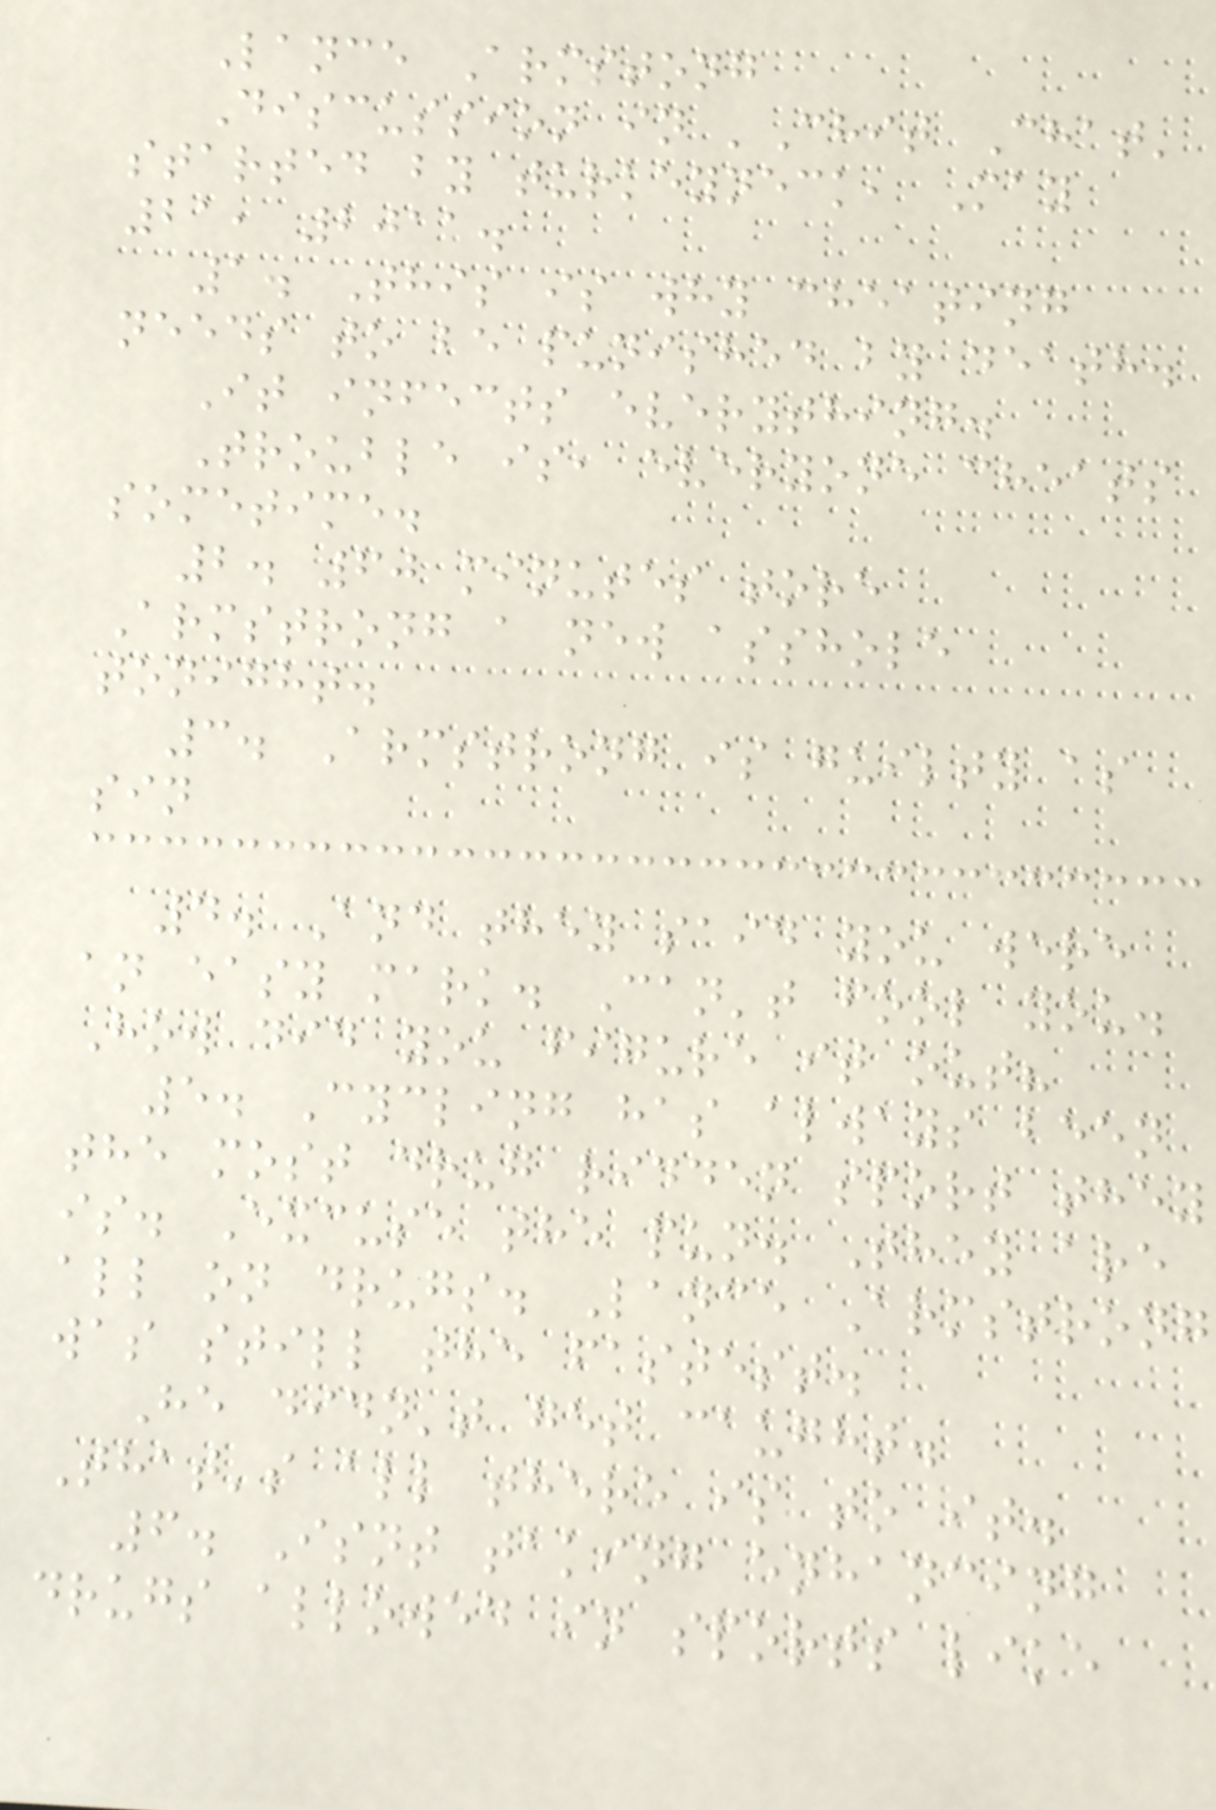Lance Armstong
Discussion in 'Chit Chat'
started by turkeyneck, May
21, 2011.
1. This is why cheating
needs to be punished by death.
It infects everything.
Trouble is, everyone cheats
sometime.
2. 60 minutes tore
Armstrong a new asshole
tonight.
3. Armstrong is guilty as
sin
4. And they said you were
an easy mark. Can't fool you.
How did you figure it out?
5. Cycling has always been
the most drug ridden sport they
is. Excuse the pun. They are
all on drugs. Lance Armstrong
was still the fastest.
He didn't get caught.
That's all there is to it.
6. Isnt taking enhancing
drugs allowed in sports like
